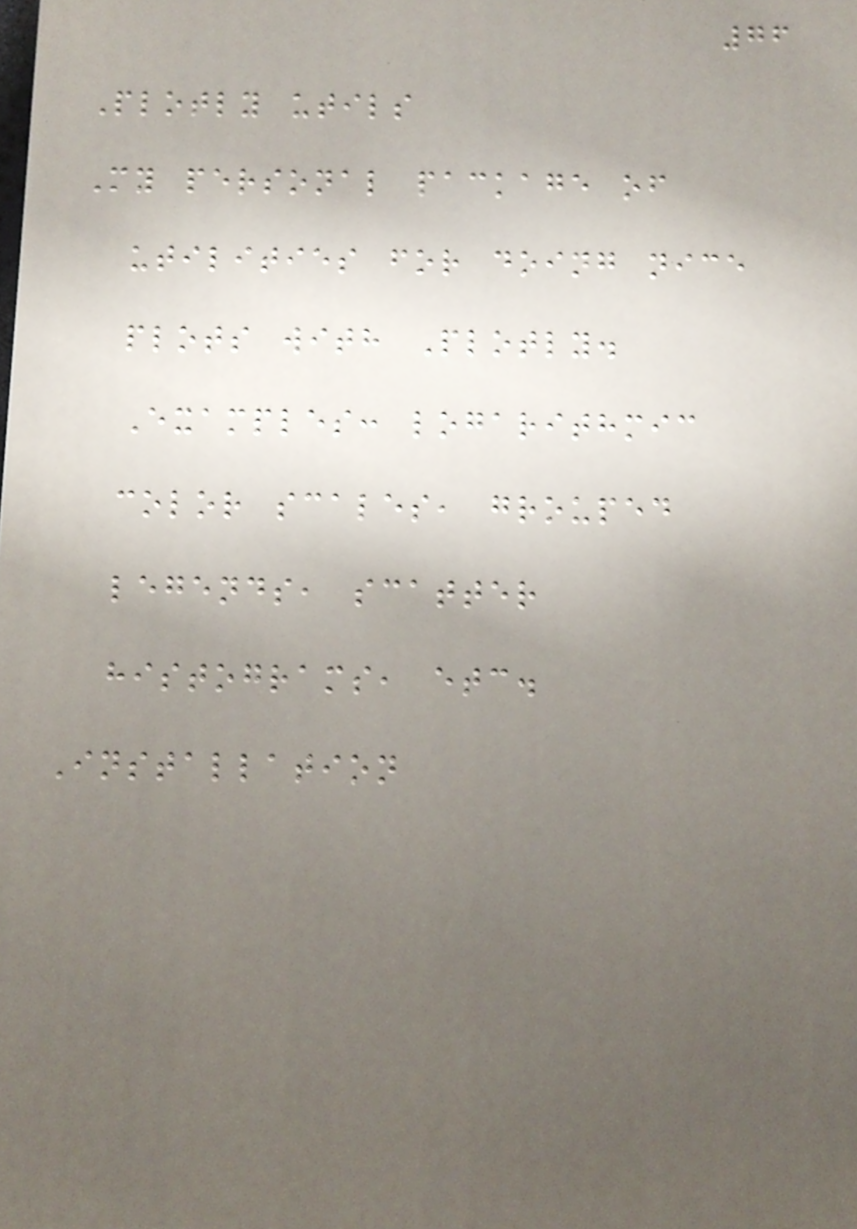76
Plotly utils
My personal package of
utilities for doing nice
plots with Plotly.
Examples: logarithmic
color scales, grouped
legends, scatter
histograms, etc.
Installation
